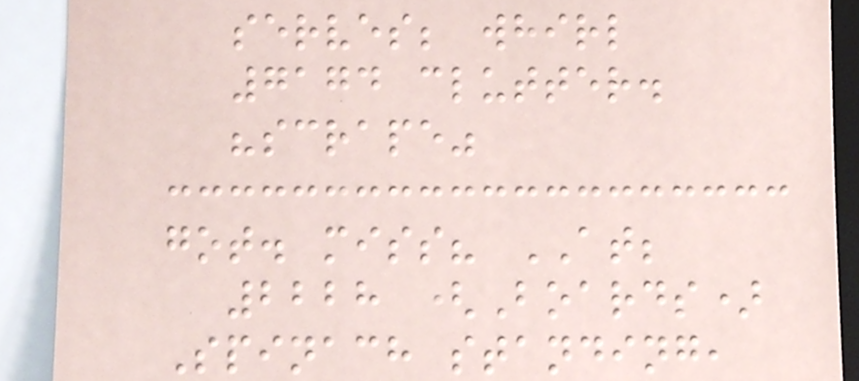serves; whirl
7174 clutter.
"scrape"
got. miss? AT;
2228 (Boards)
Spinach standing,
